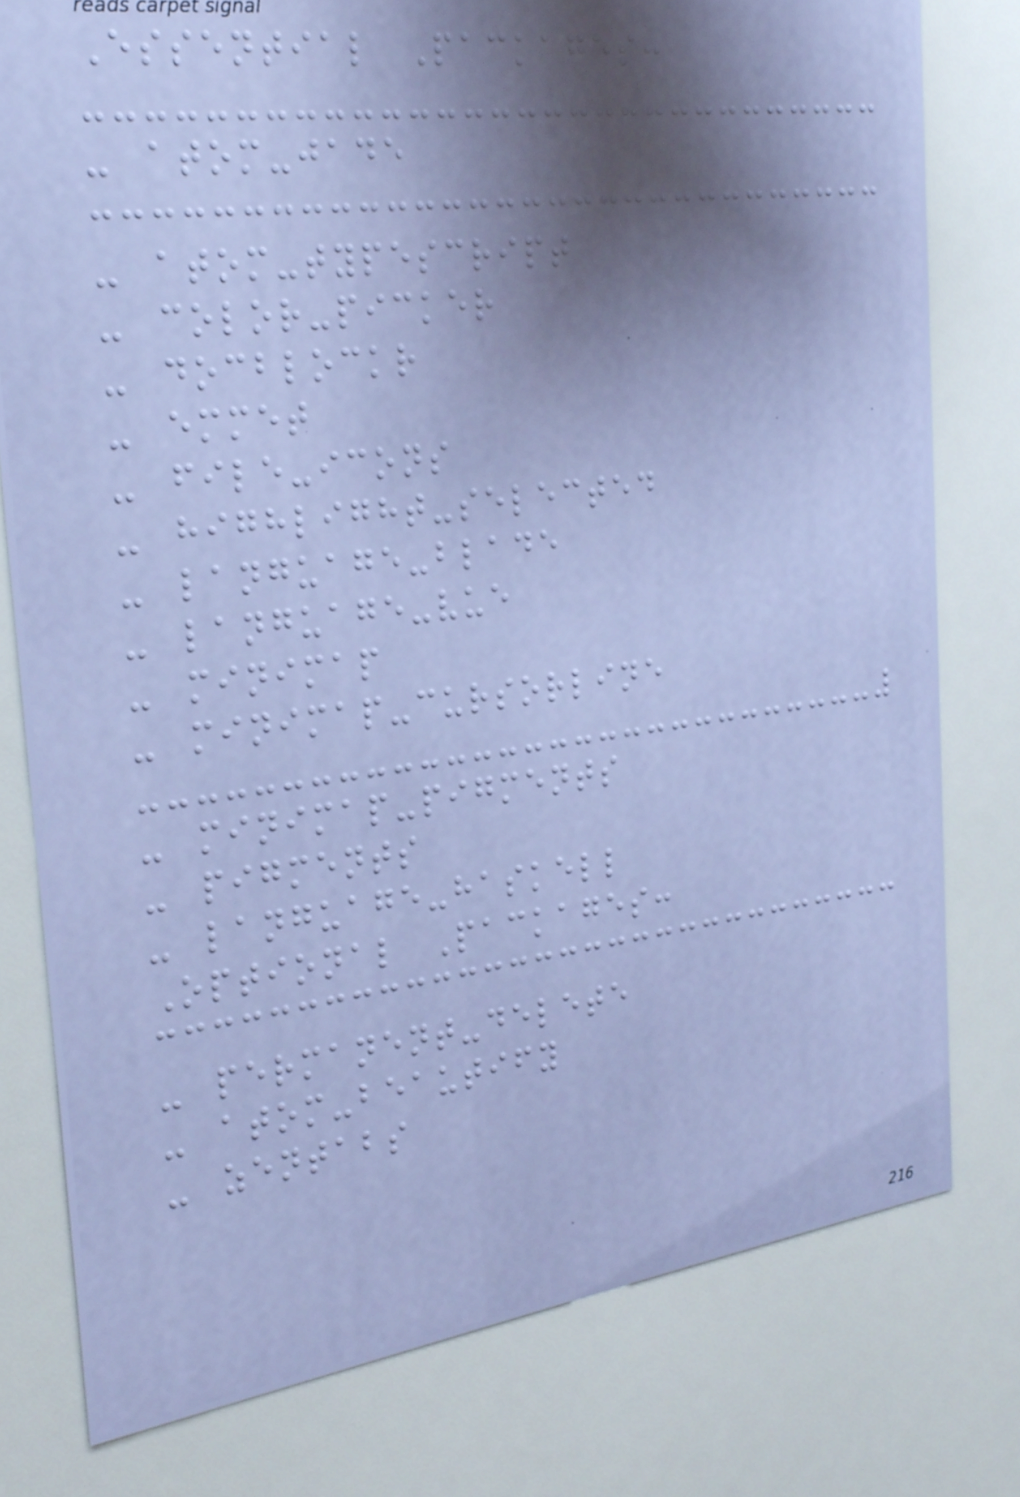Essential Packages:
- atom-jade
- atom-typescript
- color-picker
- docblockr
- emmet
- file-icons
- highlight-selected
- language-blade
- language-vue
- minimap
- minimap-cursorline
- minimap-pigments
- pigments
- language-haskell
Optional Packages:
- permanent-delete
- atom-beautify
- zentabs
